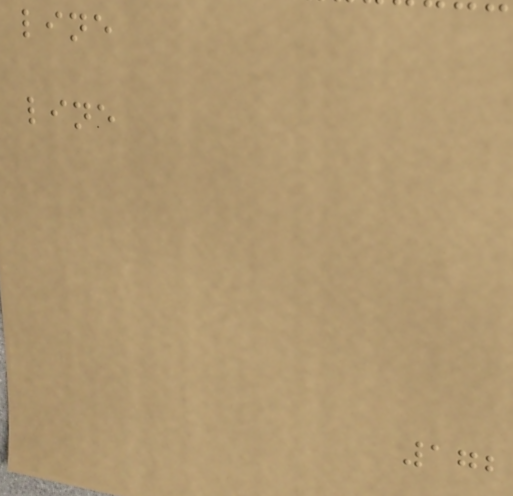line
line
172
